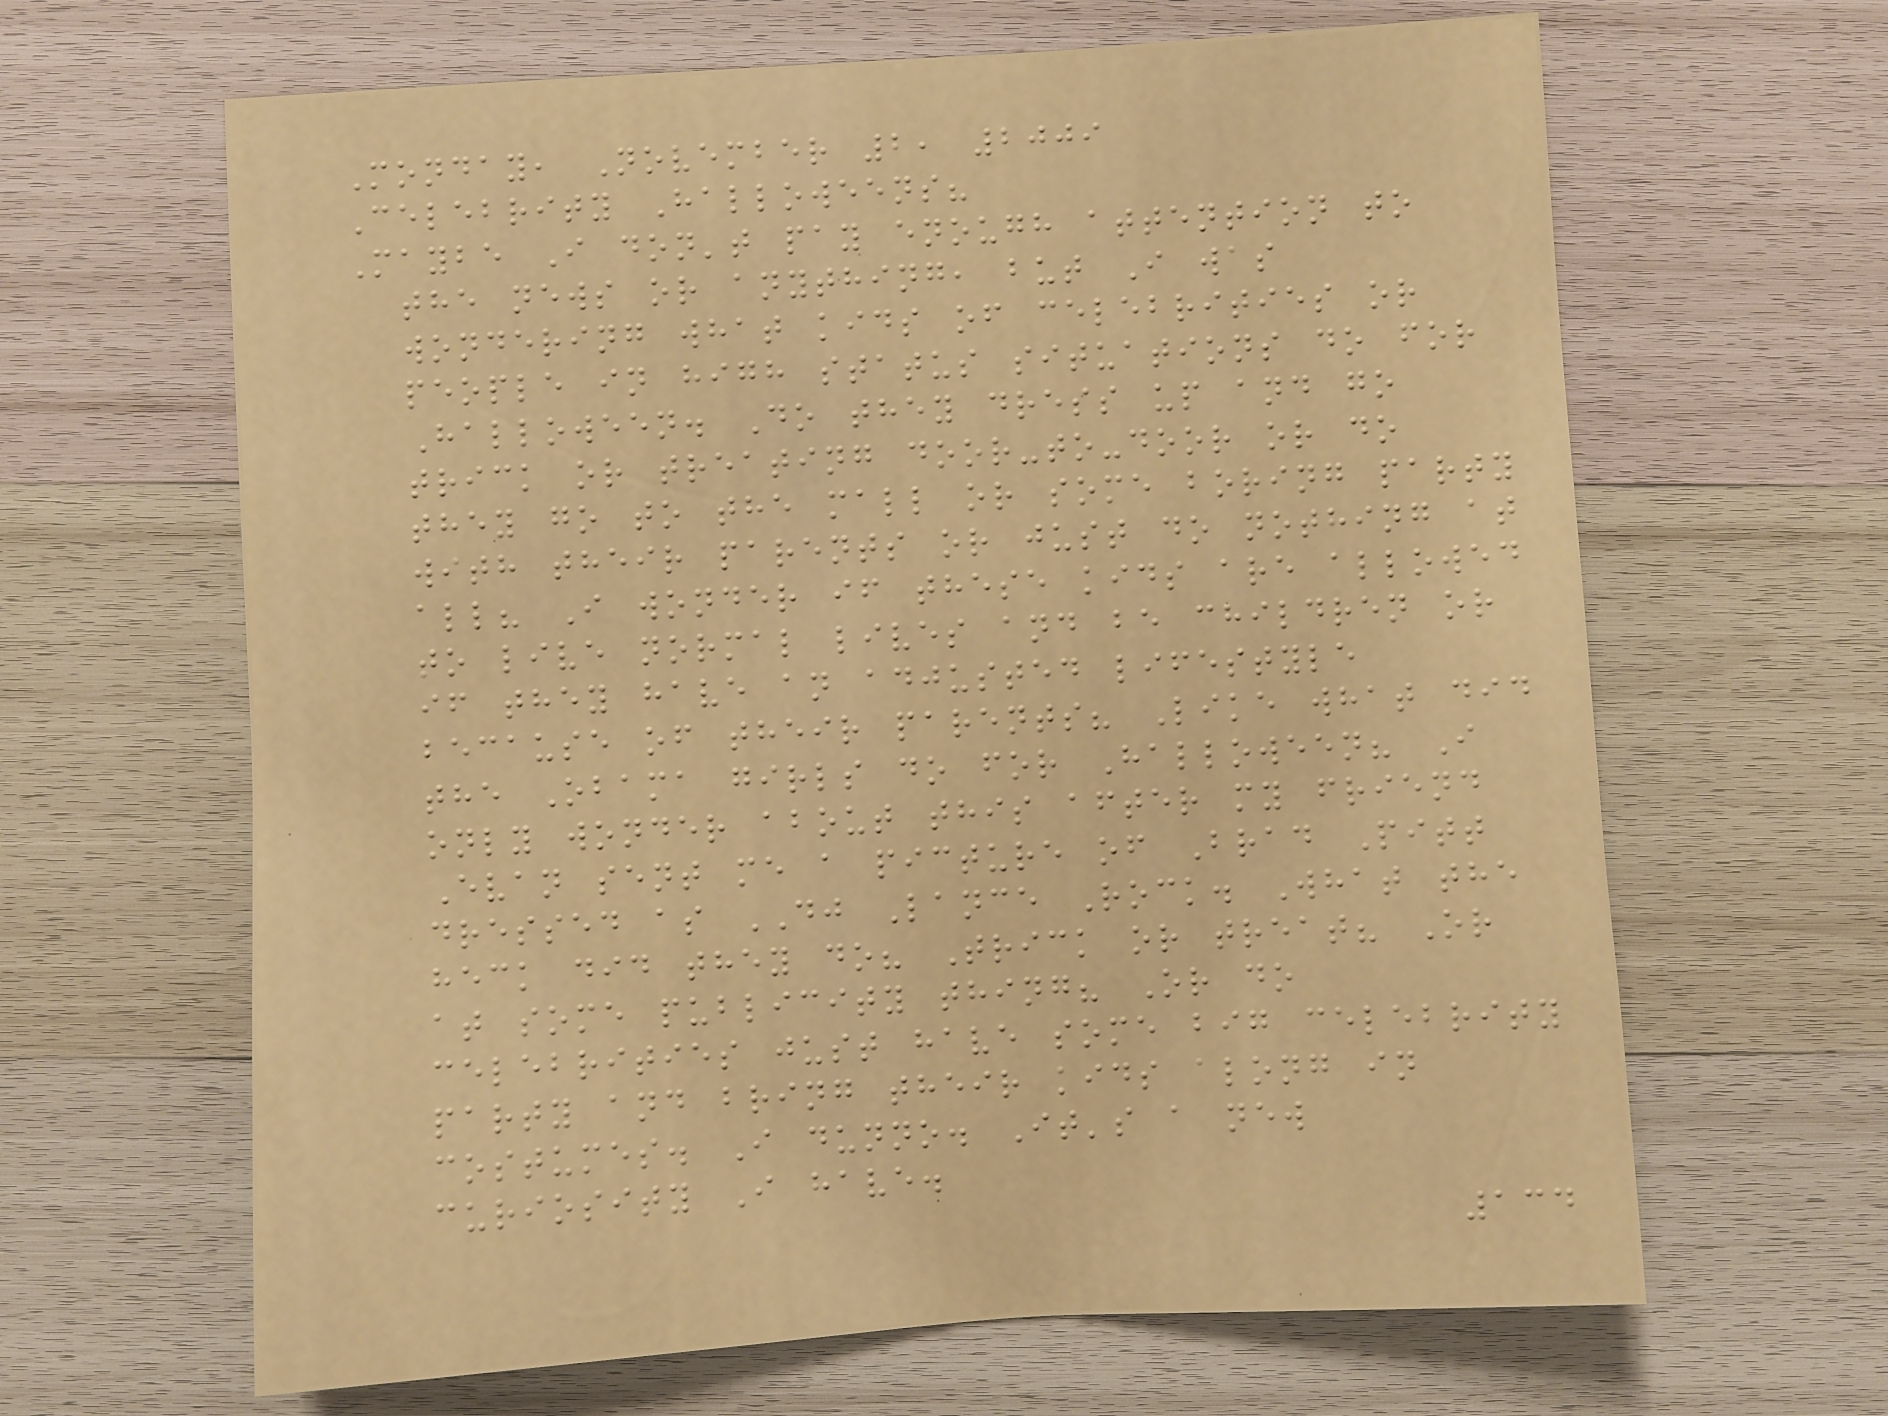Monday, November 2, 2009
Celebrity Halloweens?
Maybe I don't pay enough attention to
the news or anything, but I was
wondering what kids of celebrities or
people in high status situations do for
Halloween. Do they dress up and go
trick or treating door-to-door or do
they go to the mall or some boring party
with their parents or just do nothing at
all? I wonder if these kids are allowed
to live normal lives and be children or
if they have an adjusted lifestyle
because of their parents? Like what did
the Obama girls do for Halloween? I
only wonder about this after my friend
Evan sent me a picture of Brad Pitt
dressed as DJ Lance Rock. What the
heck did they do? Trick or treat? Or
at some publicity thing? Or do
celebrities just have some big celebrity
party and bring their kids along in
costumes. I dunno. It's a new
curiosity I have.
134
